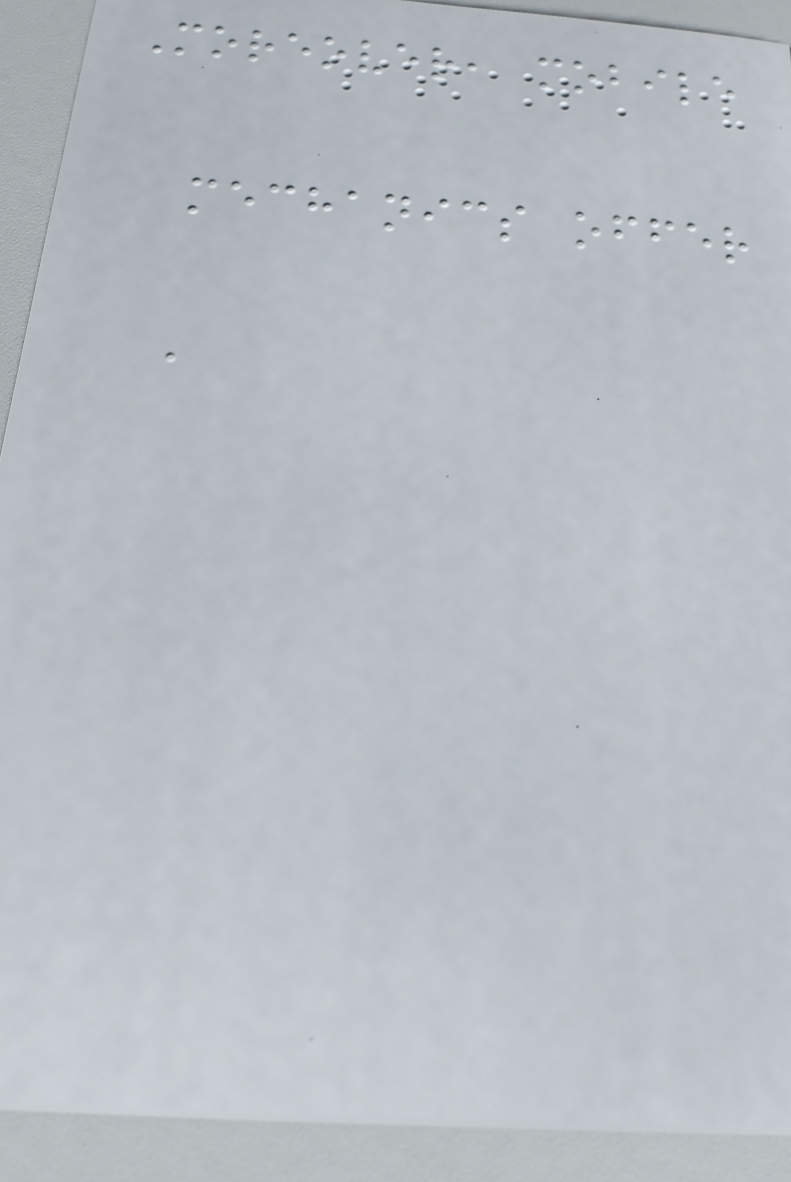Moreover, mobile
mechanics offer
a
